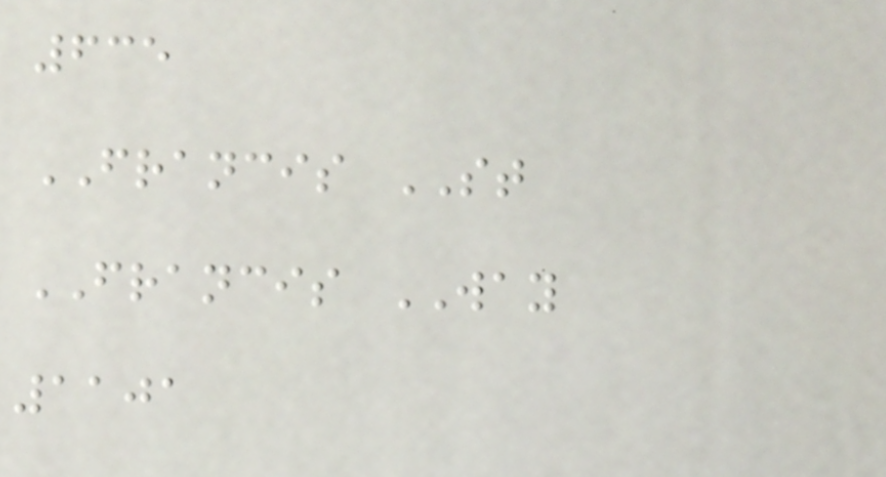635
FRANCIS ST
FRANCIS WAY
1101
